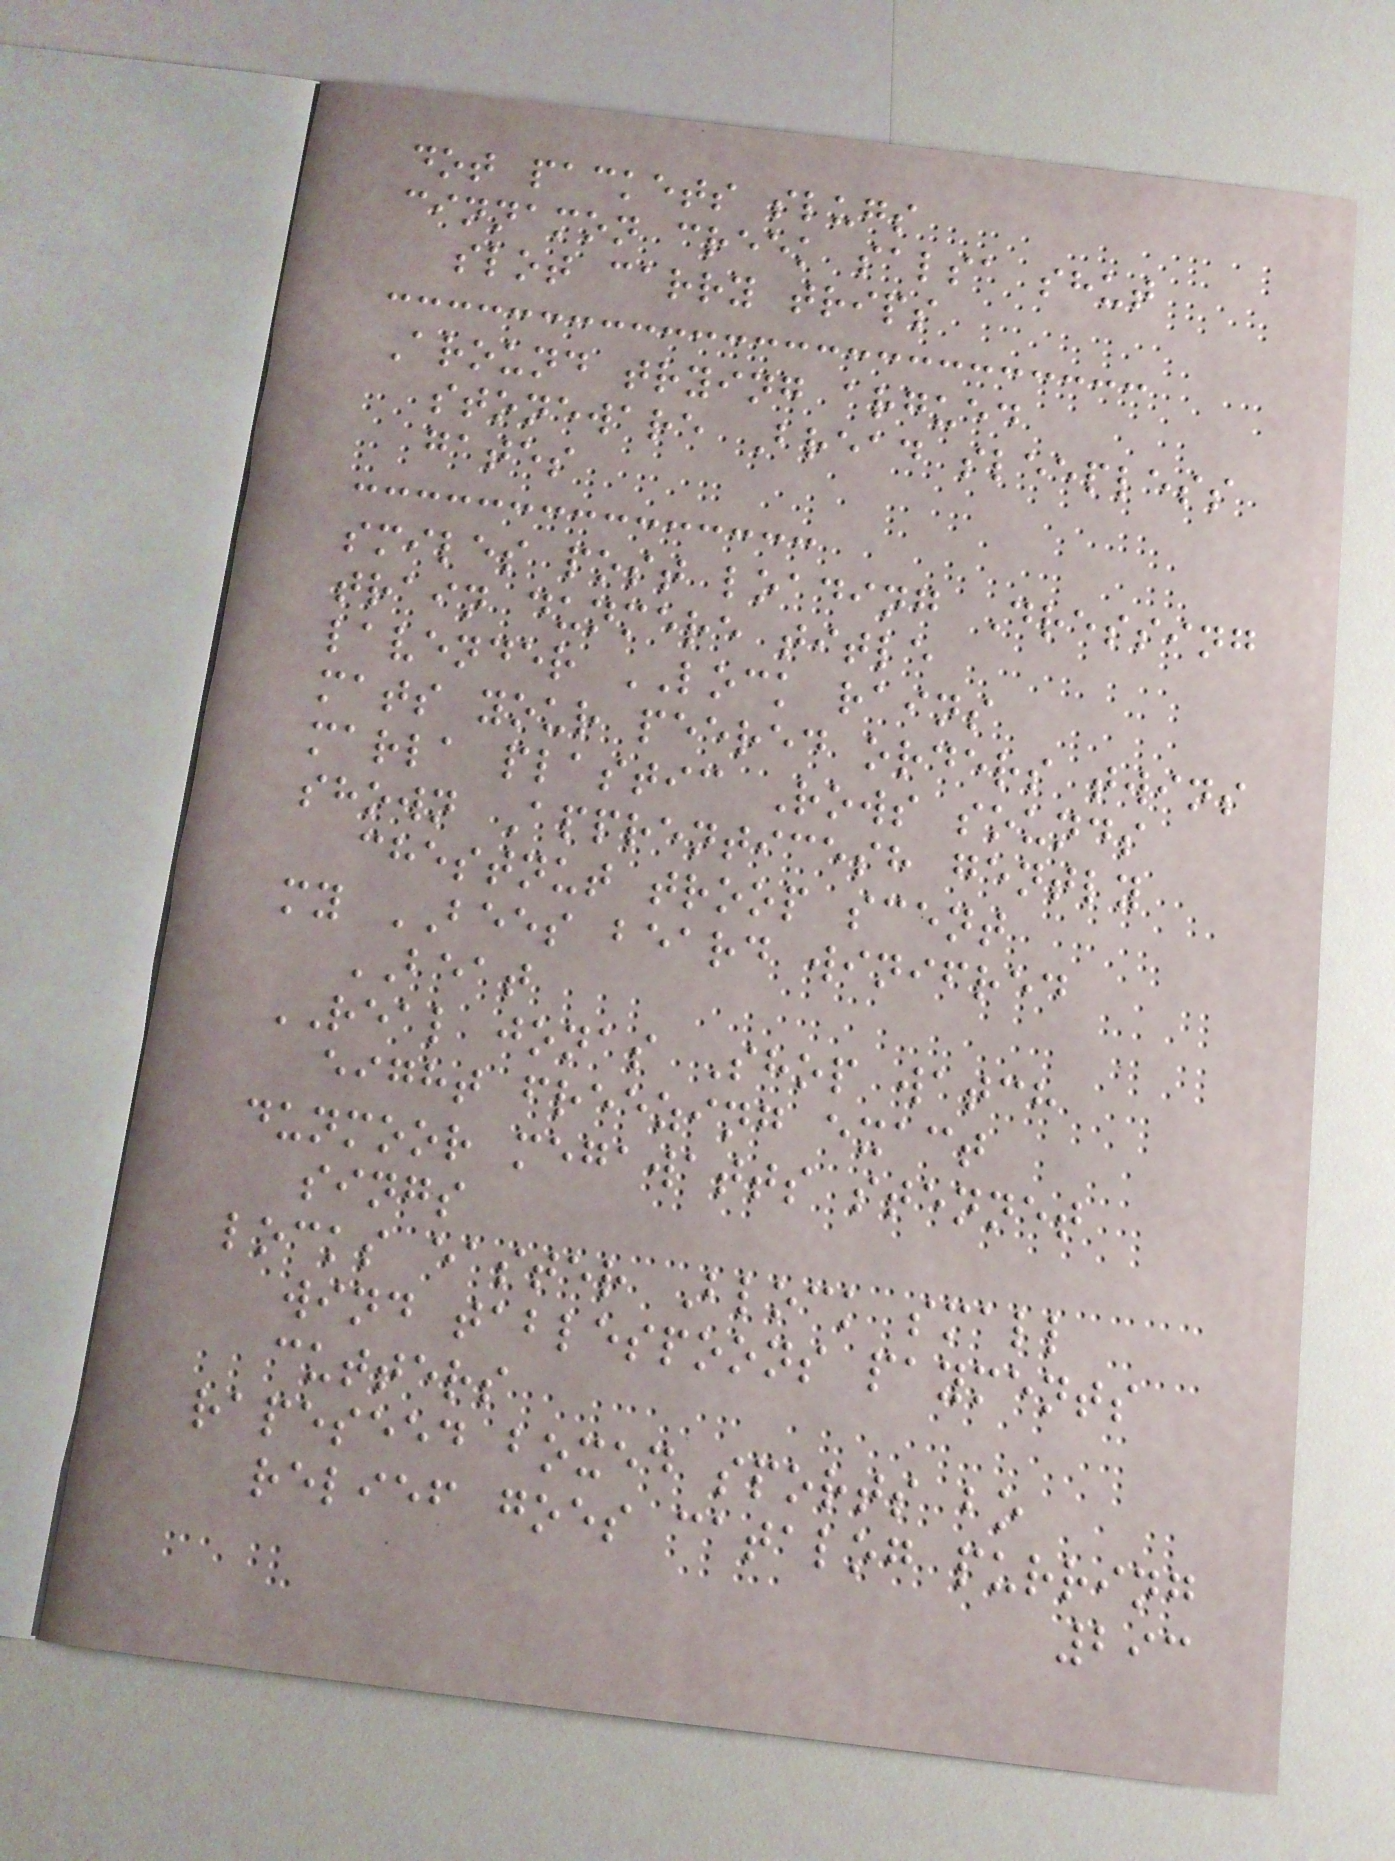dot packets slugs
cinnamon creek salsa shut
slot carry trips
Around trying argued
stoneware Bread sleepless
gates
smiles post loading Dressing
train dunmere title
lavender LOCK rains
mats your peered orders twins
marla plastic Rows sounds
shown Apprenticesh gently
chestnut troop scent
my BEES beard winifred
BEAT
REAL jonas Shop watch
eight freezing exact
dunmoor megawatts stennet
sings
locks easter Block small
wind tablespoons payments
cutters
rapeseed boxed sports bo
relief goes catalog purring
293
